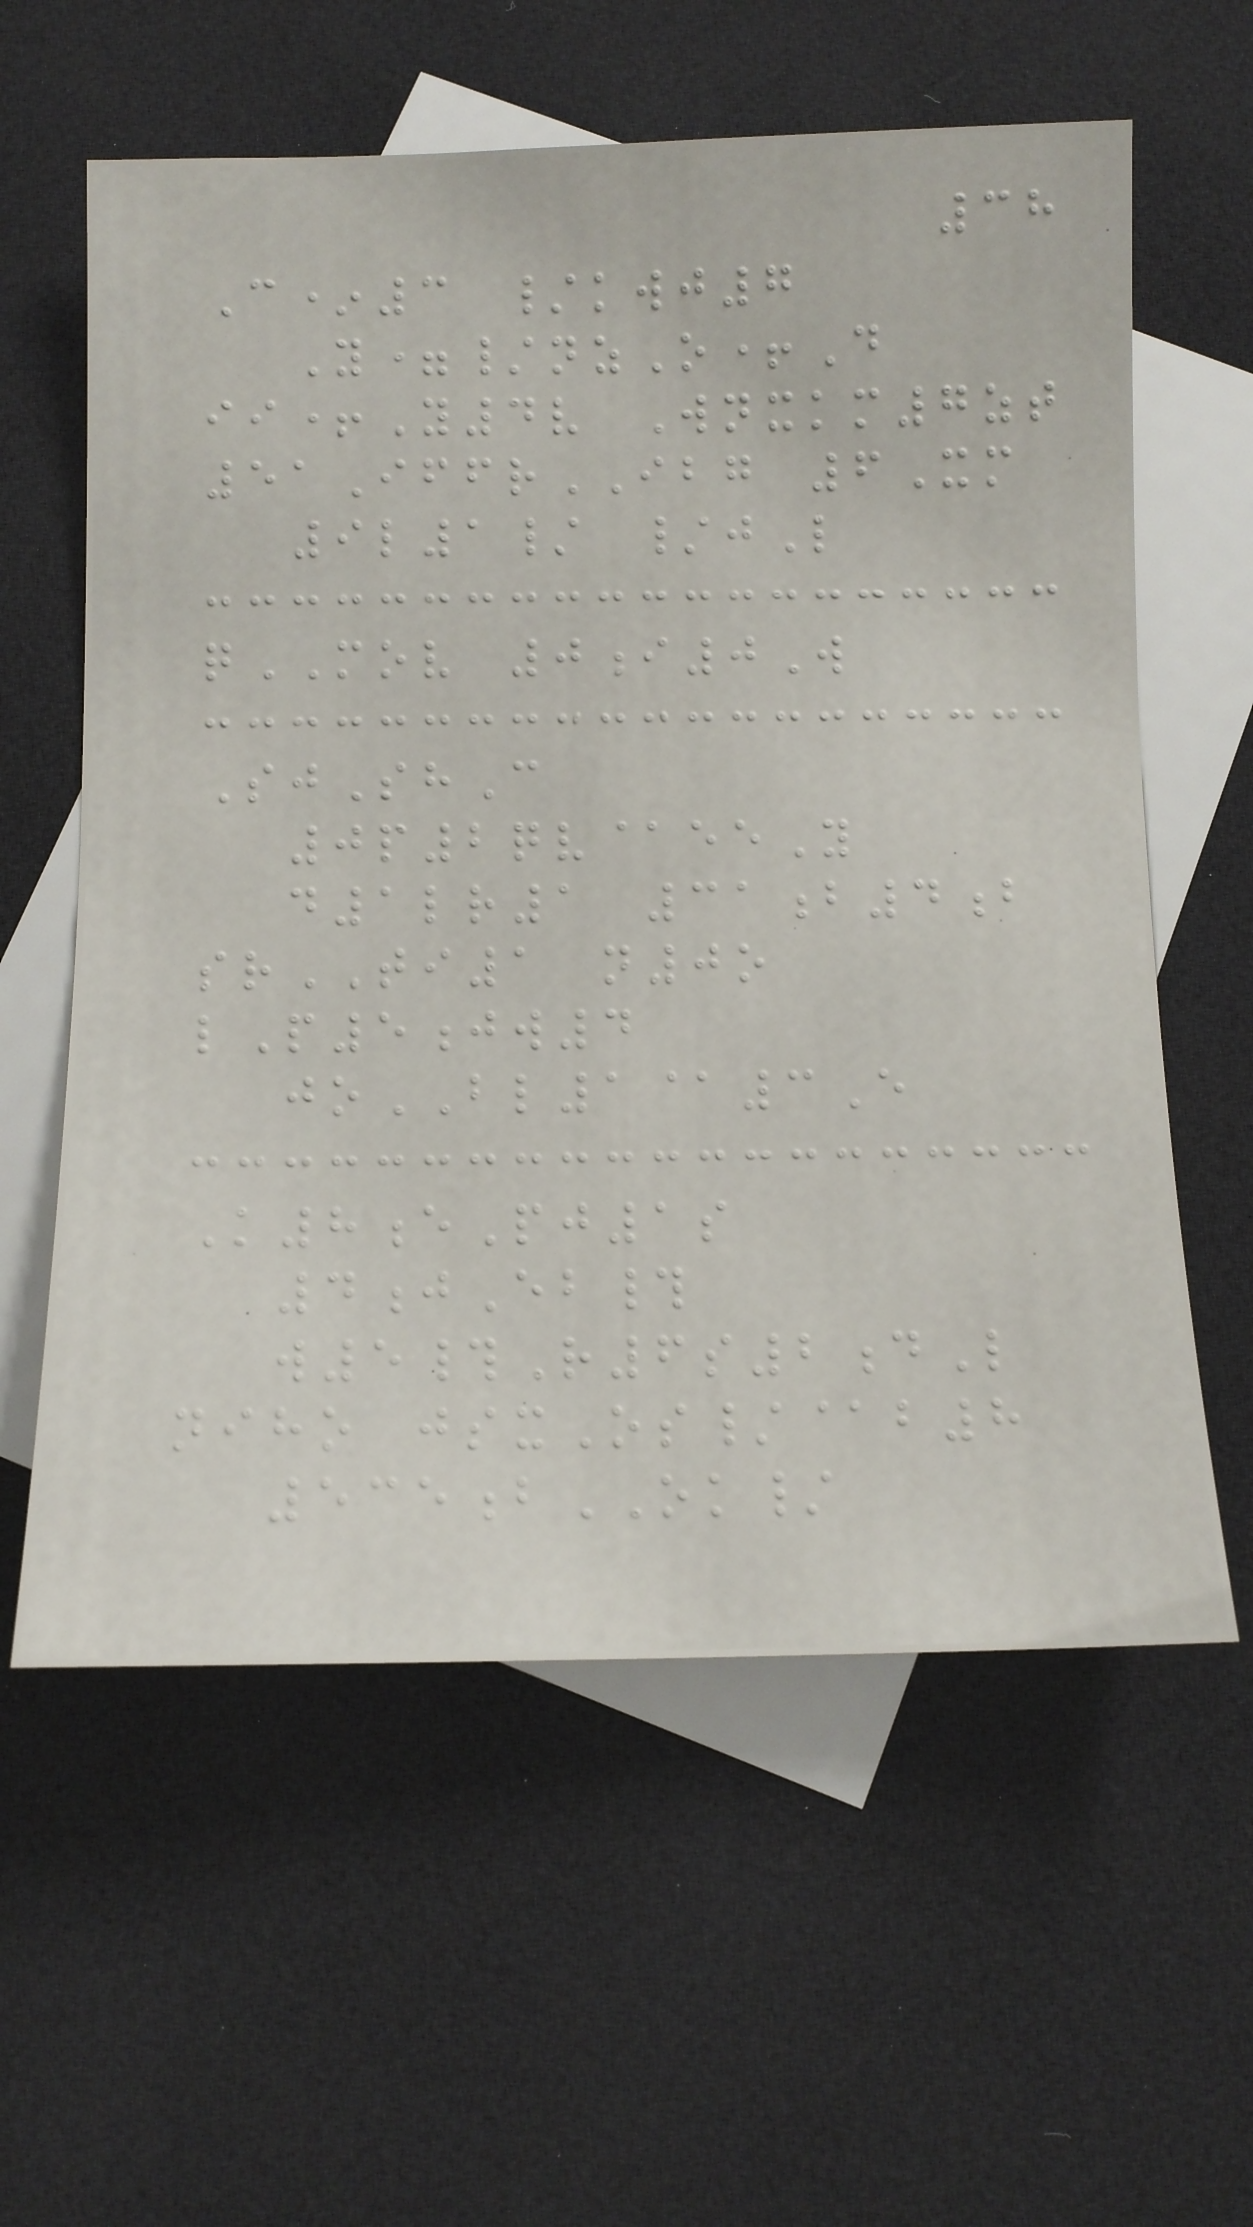38
C*3 /kwj7
Y=/nzO+D
ii+Y4v Wnxkm7zt
51IffrIBG 6Xm
9l1/ /jL
qMOV 0i0W
SjShC
0p2qv@eeY
d1lr1 31b4b
srTI1 n0o
lP5jw4
joBL1@3E
K8ePj1s
4jEb#
w5#R6s2dL
niho jsxOs/@b8
535bOK/
